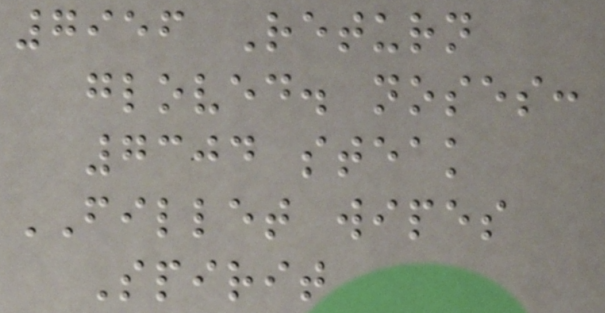7956 Return
gloved. noses:
7304 steak
FILLET wipes
Spirit
